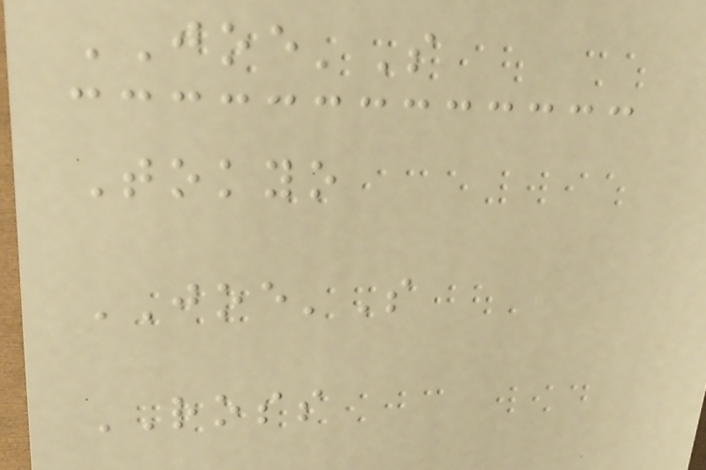JOE'S
Tokyo
JOE'S
ROSS
